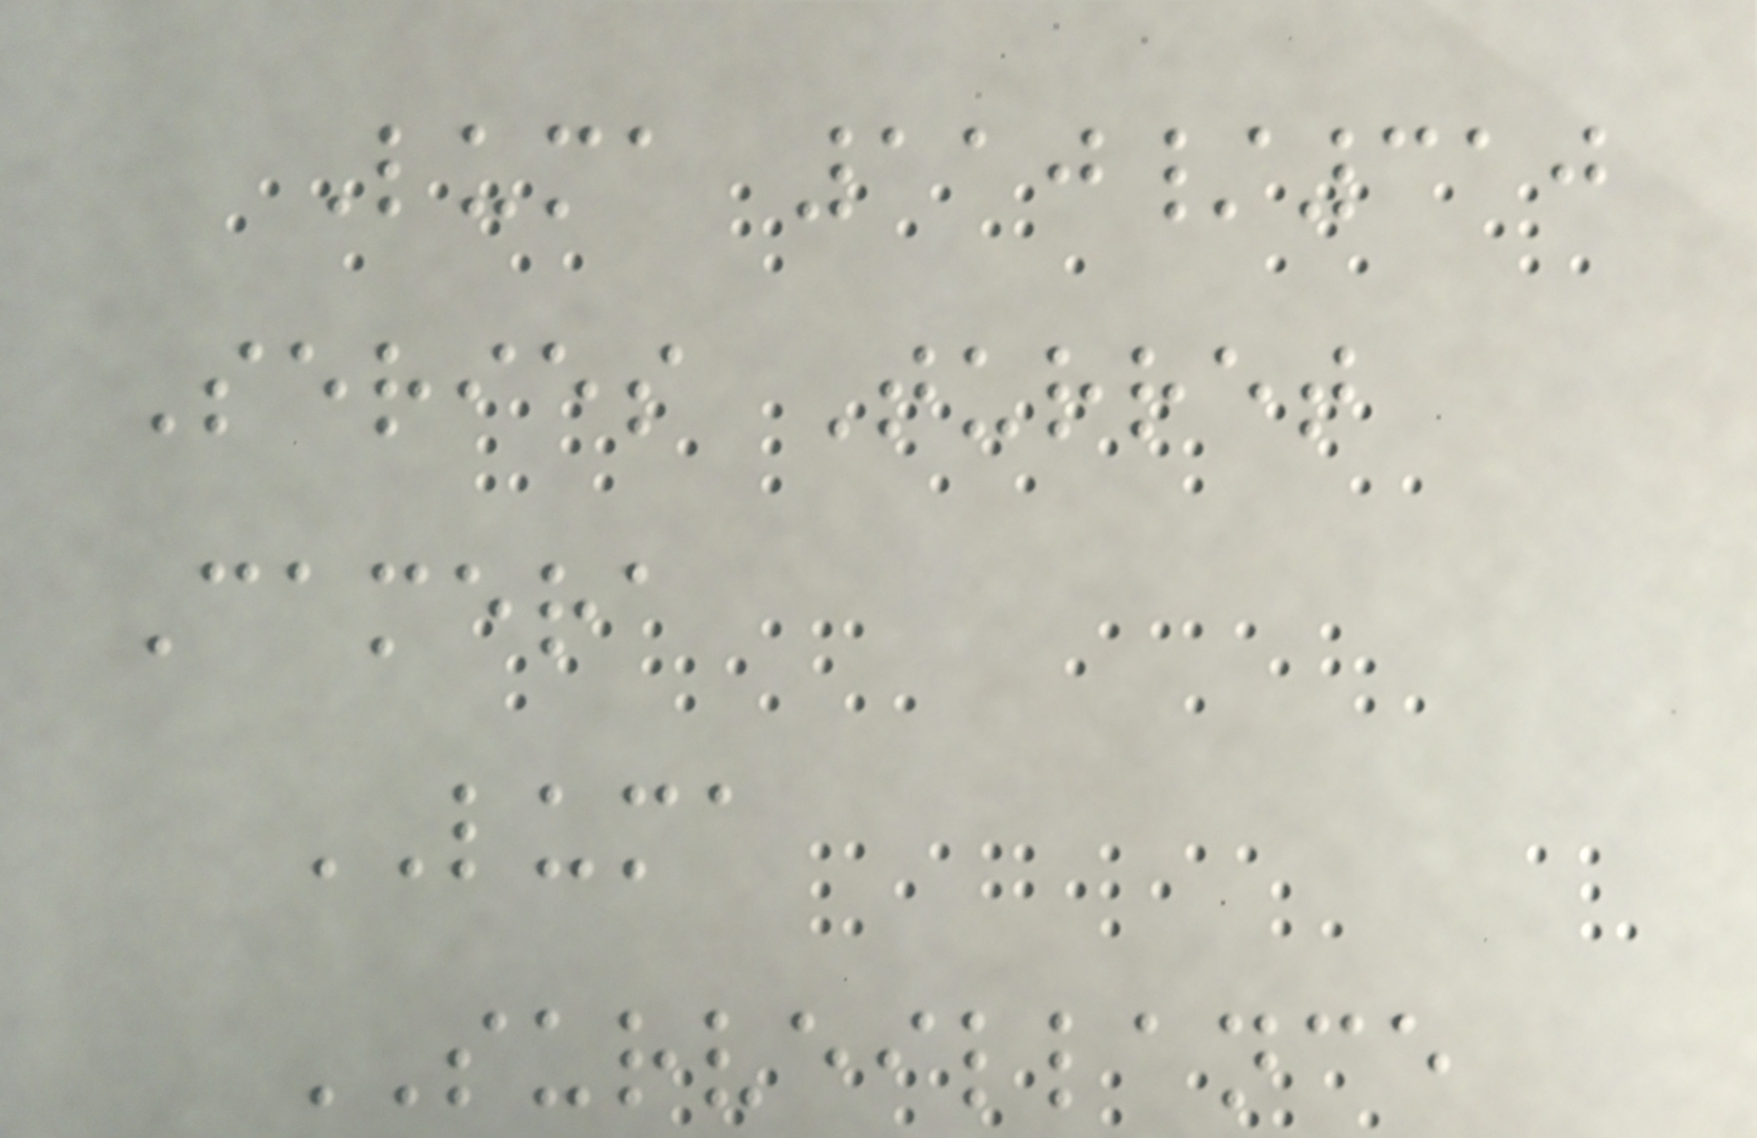Luma 110/310
Series Turret
Camera
LUMA
SURVEILLANCE
